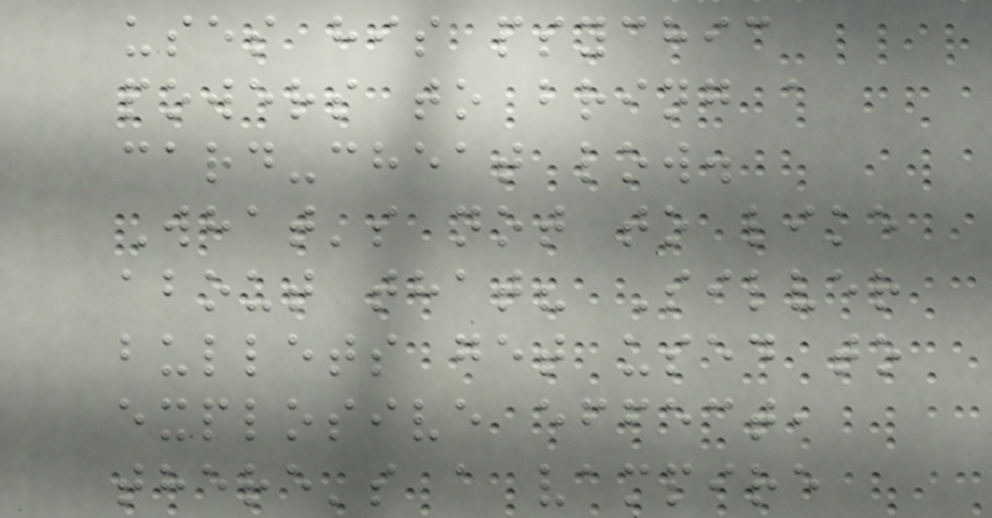uses his psychic
powers to bring a
card-cheat low.
What's not to like
about that? Silver
bullets get used to
explosive effect,
there's a vampire
